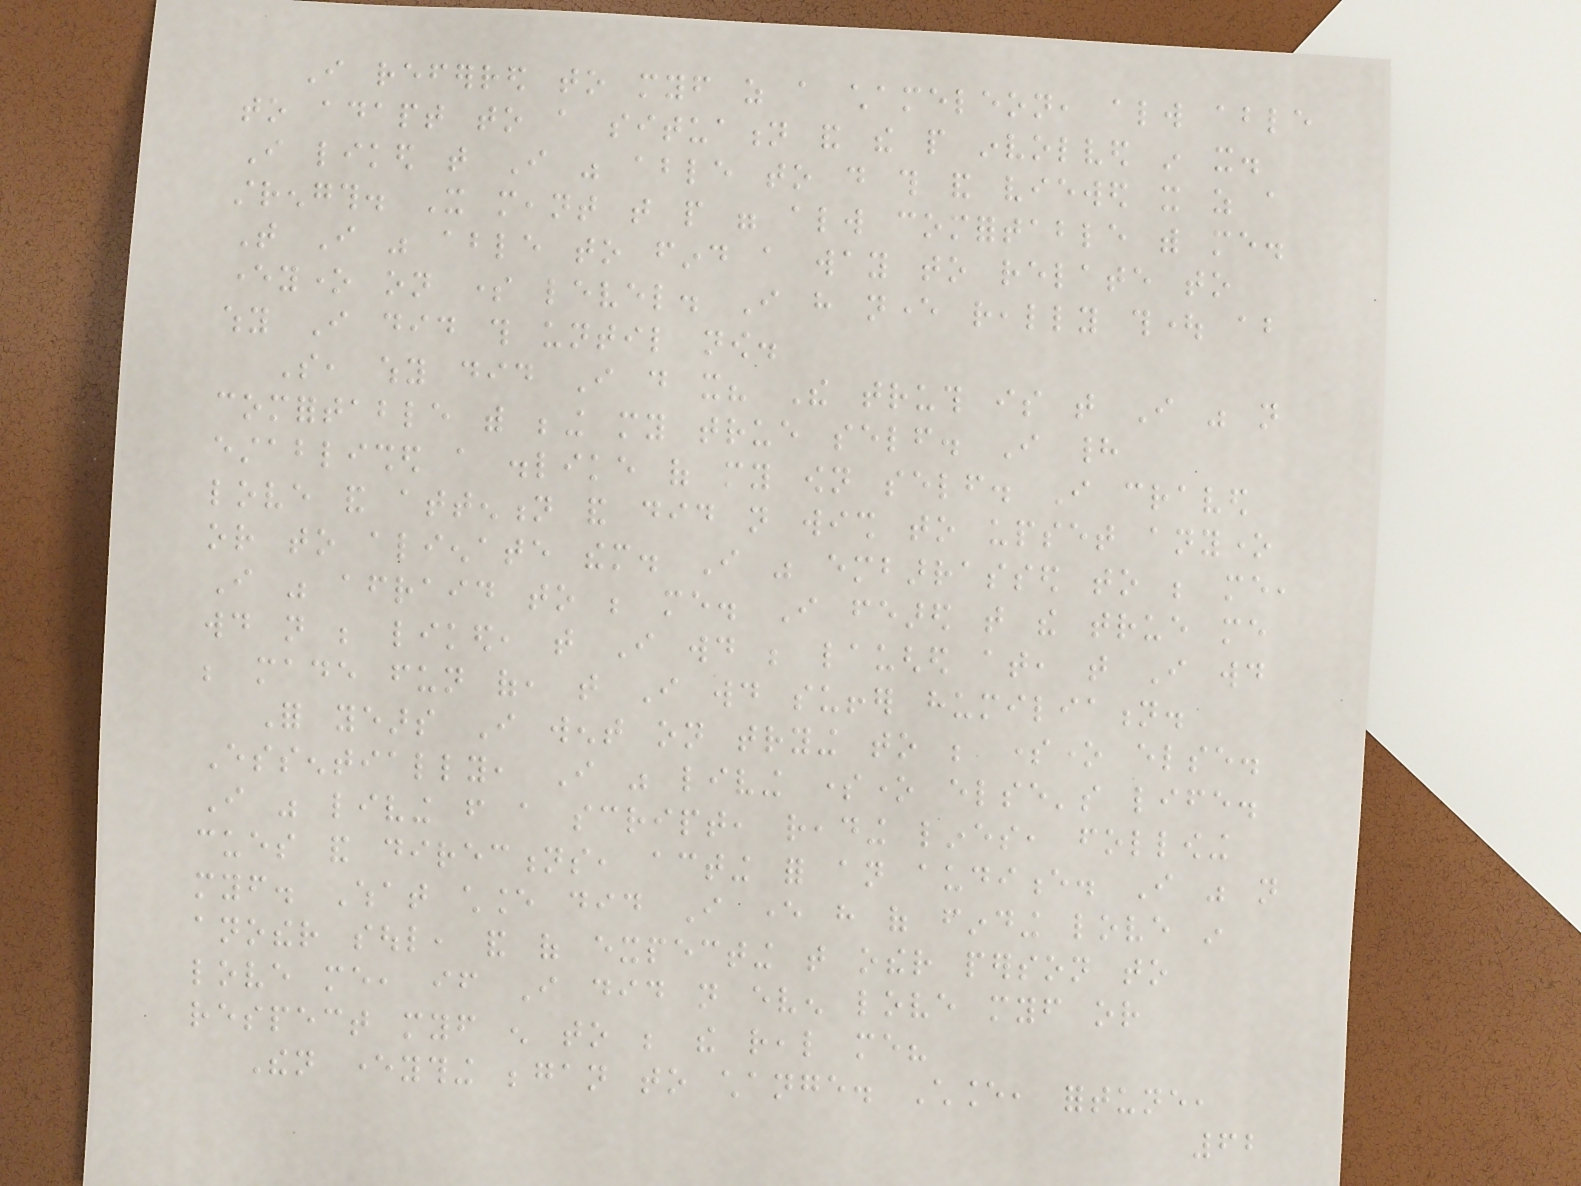I referred to myself as a chameleon, always able
to adapt to a situation and the people involved in it.
I liked that I was able to do this and viewed it as a
strength. It meant that people were always comfortable with me.
That I was able to find a way to relate to
everyone on some level. I have never really thought about
why I did this until now.
So, why did I do it? The truth is that I was not
comfortable with being my true self. I had
established a dislike of my own self. I craved
love and attention and did not wish to upset anyone
or to alienate them. I was embarrassed to be me,
I was afraid to be me. I feared that the true me
would not be liked, that I would be laughed at, that I would
be made fun of, that I would suffer humiliation.
For years I went on trying to be someone else.
Essentially, I was living someone else's life.
I was living from a script, reading lines, following
cues and directions, acting for an audience. I was not
myself. What chance did I ever have of finding love in
another soul, and of expecting that other person to
love me, if I did not even love myself or
respect myself enough to be the real me?
Then everything began to change. Chance, fortune,
62
